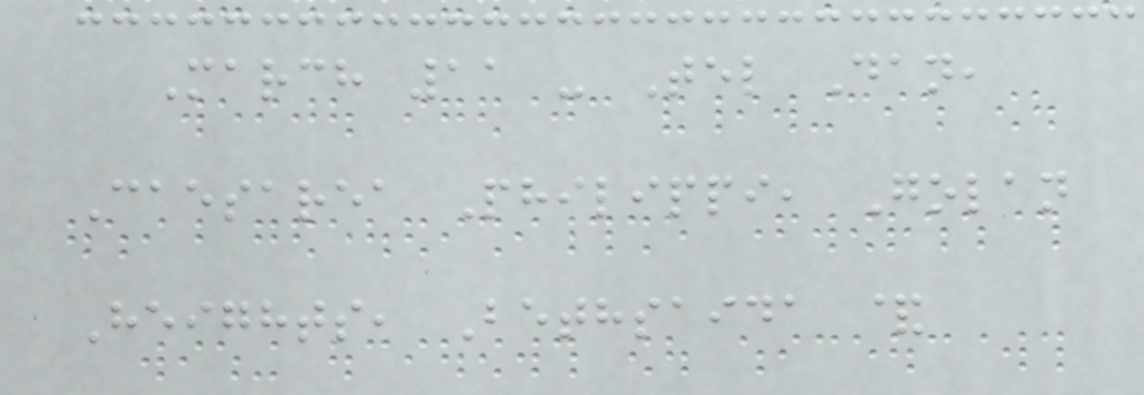March 11 - Tel Dan,
Caesarea Philippi, Golan
Heights, Bethsaida &
